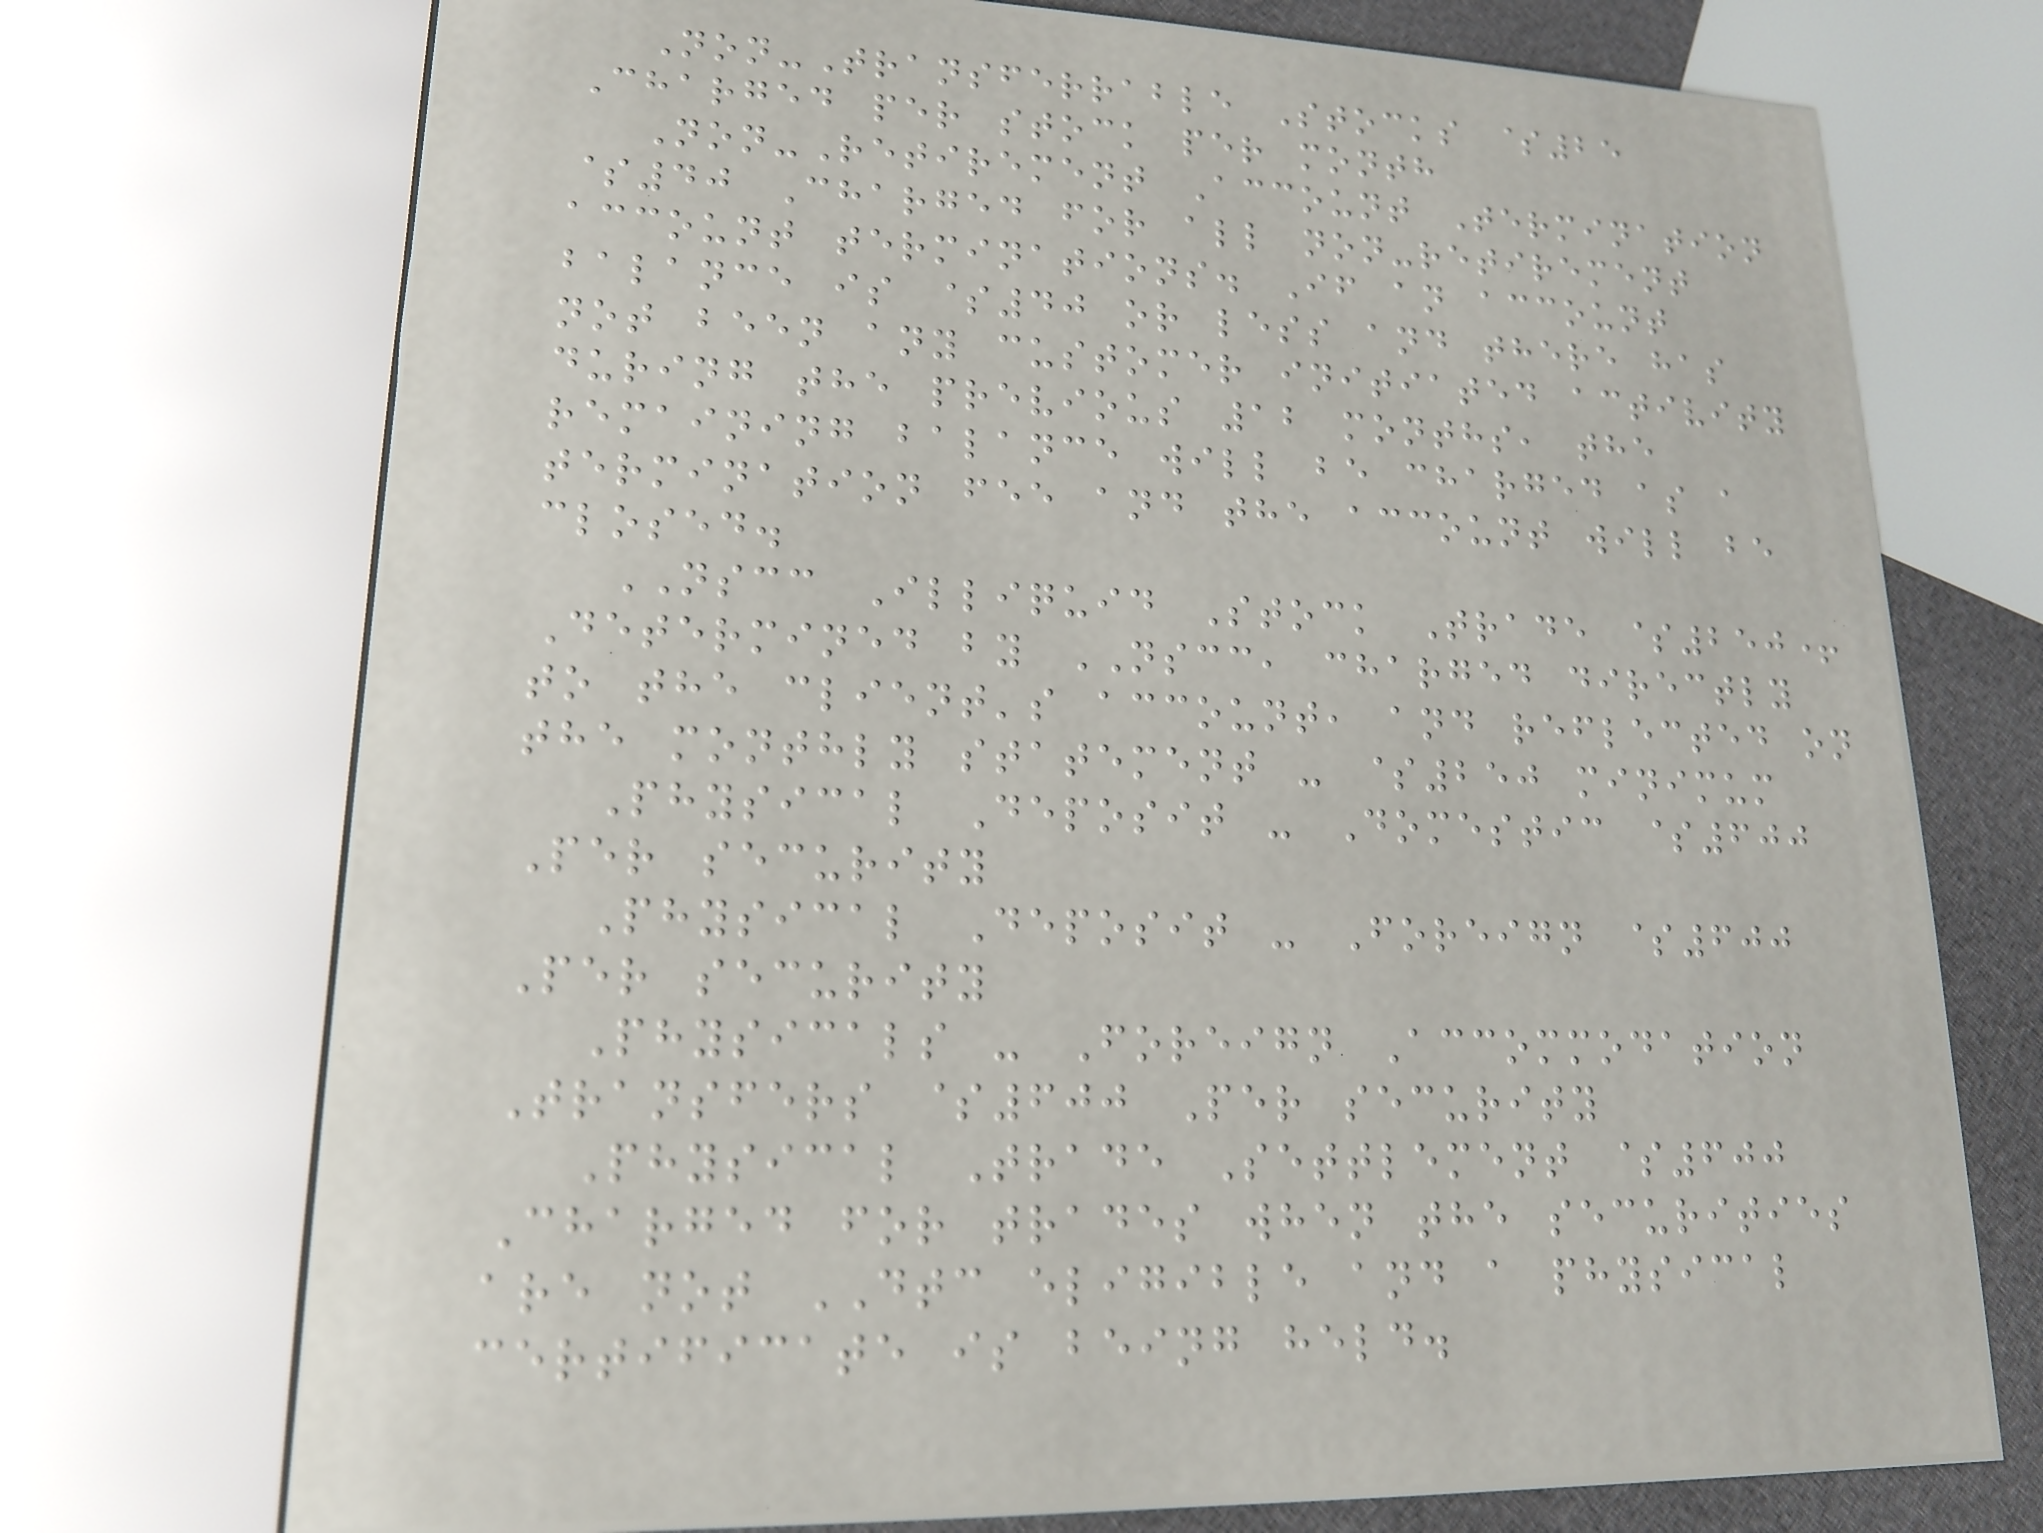Non-Transferrable Stocks $25
Charged per stock per month
Non-Retirement Account Termination
$40 Charged for all non-retirement
account terminations. If an account
balance is $40 or less and there has
not been any customer initiated activity
during the previous 12 months, the
remaining balance will be charged as a
termination fee and the account will be
closed.
NSCC Illiquid Stock Trade $250+
Determined by NSCC, charged directly
to the client's account, and reflected on
the monthly statement - $250 minimum
Physical Deposit - Domestic $600
Per security
Physical Deposit - Foreign $600
Per security
Physicals - Foreign Accommodation
Transfers $600 Per security
Physical Trade Settlement $600
Charged for trades when the securities
are not DTC eligible and a physical
certificate is being held.
